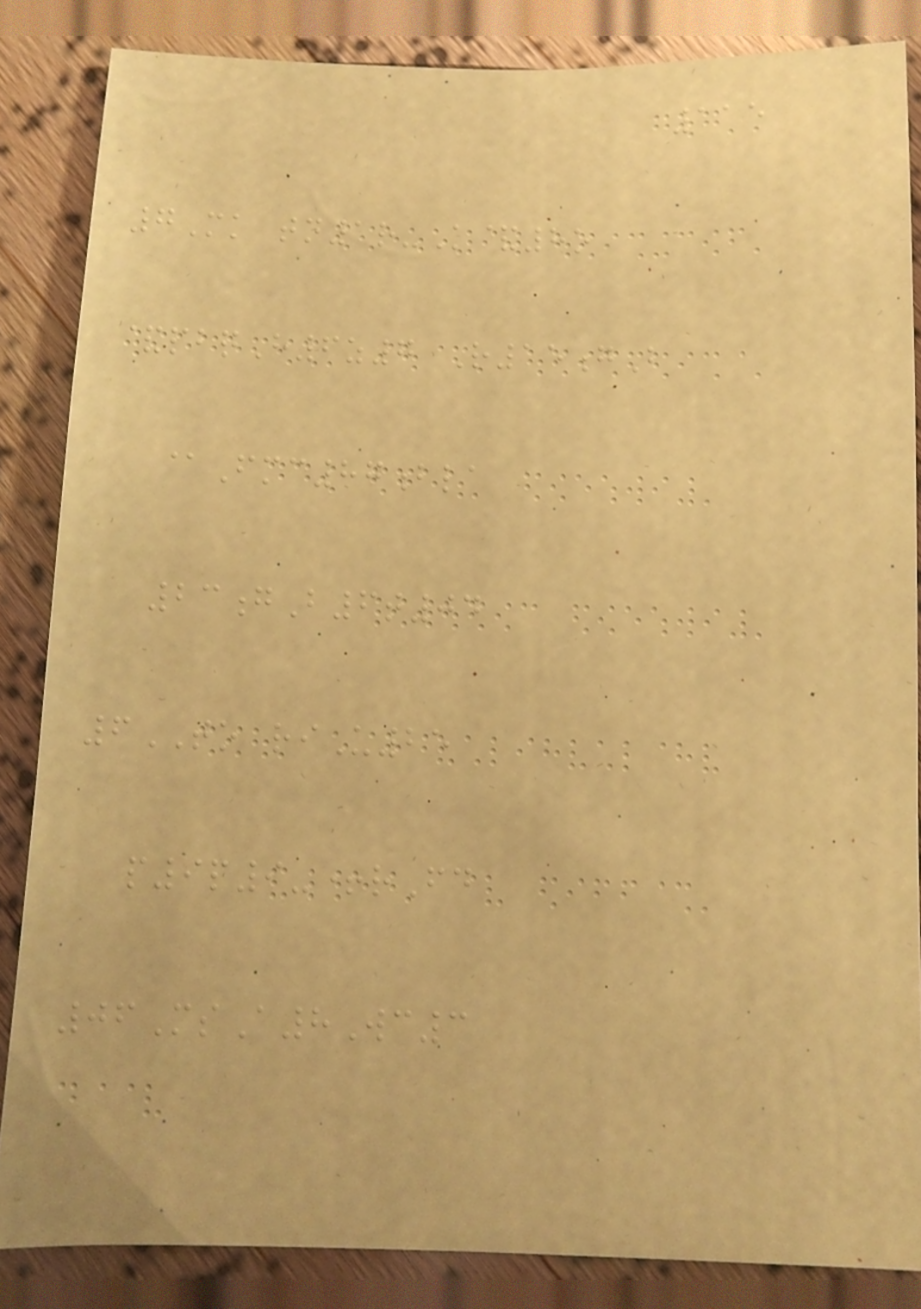115
7Mk tn1r-K&8o
&pbqH6z7 R15gB
@Fmc87bla
23gB6t04
6TO riU25
p9p9-+rFd
06MsA8Wc3
